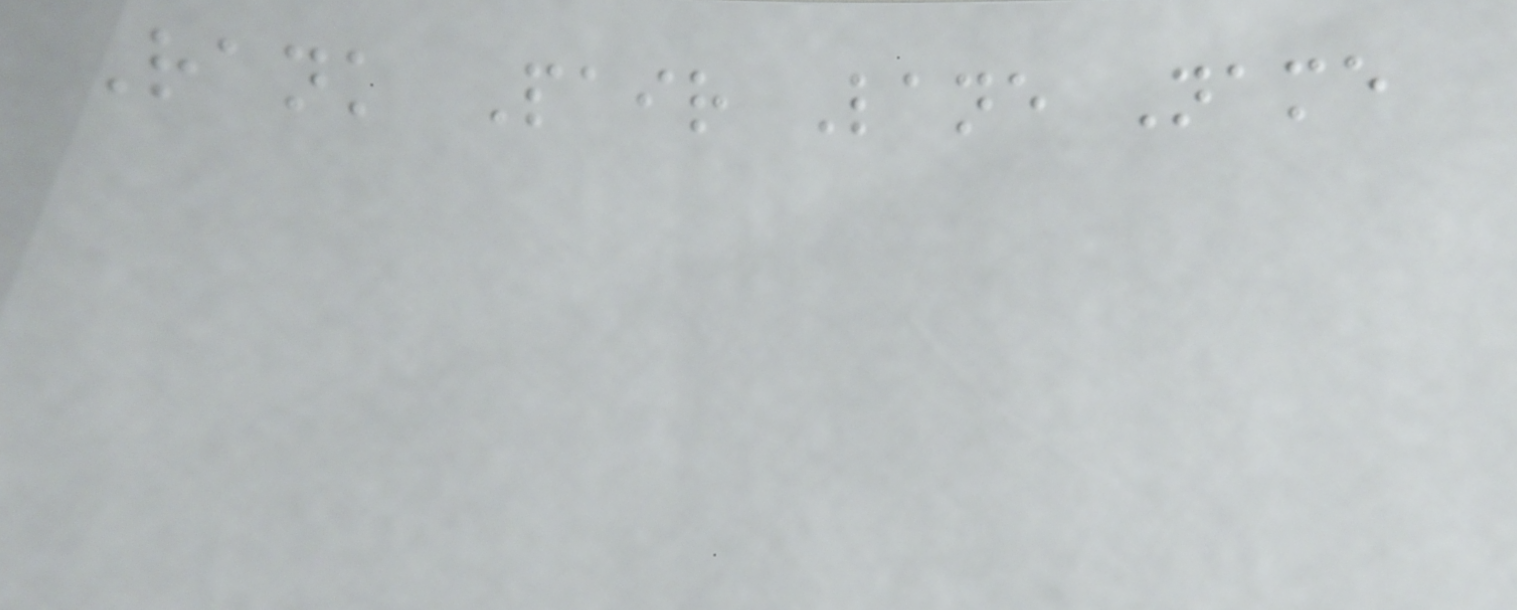Rank Pair Lane Name
